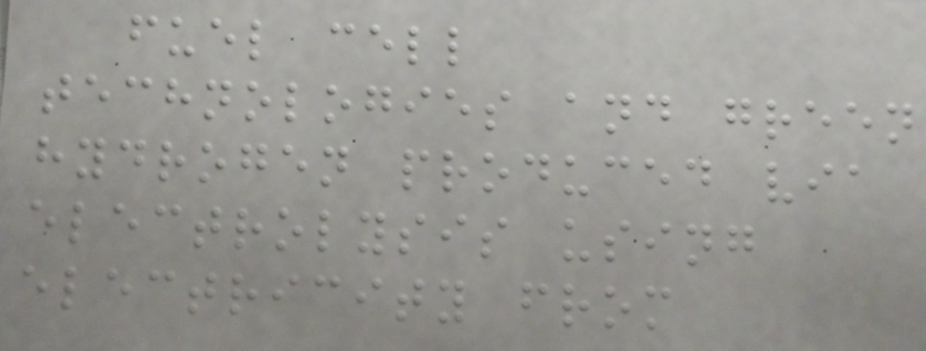fuel cell
technologies and green
hydrogen produced via
electrolysis using
electricity from
